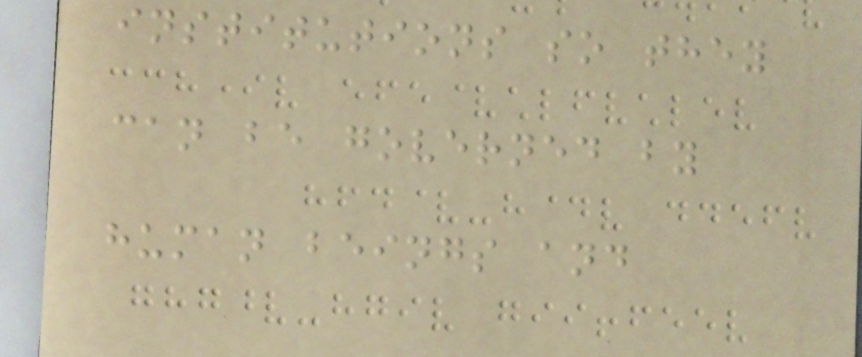institutions so they
can be governed by
human beings and
